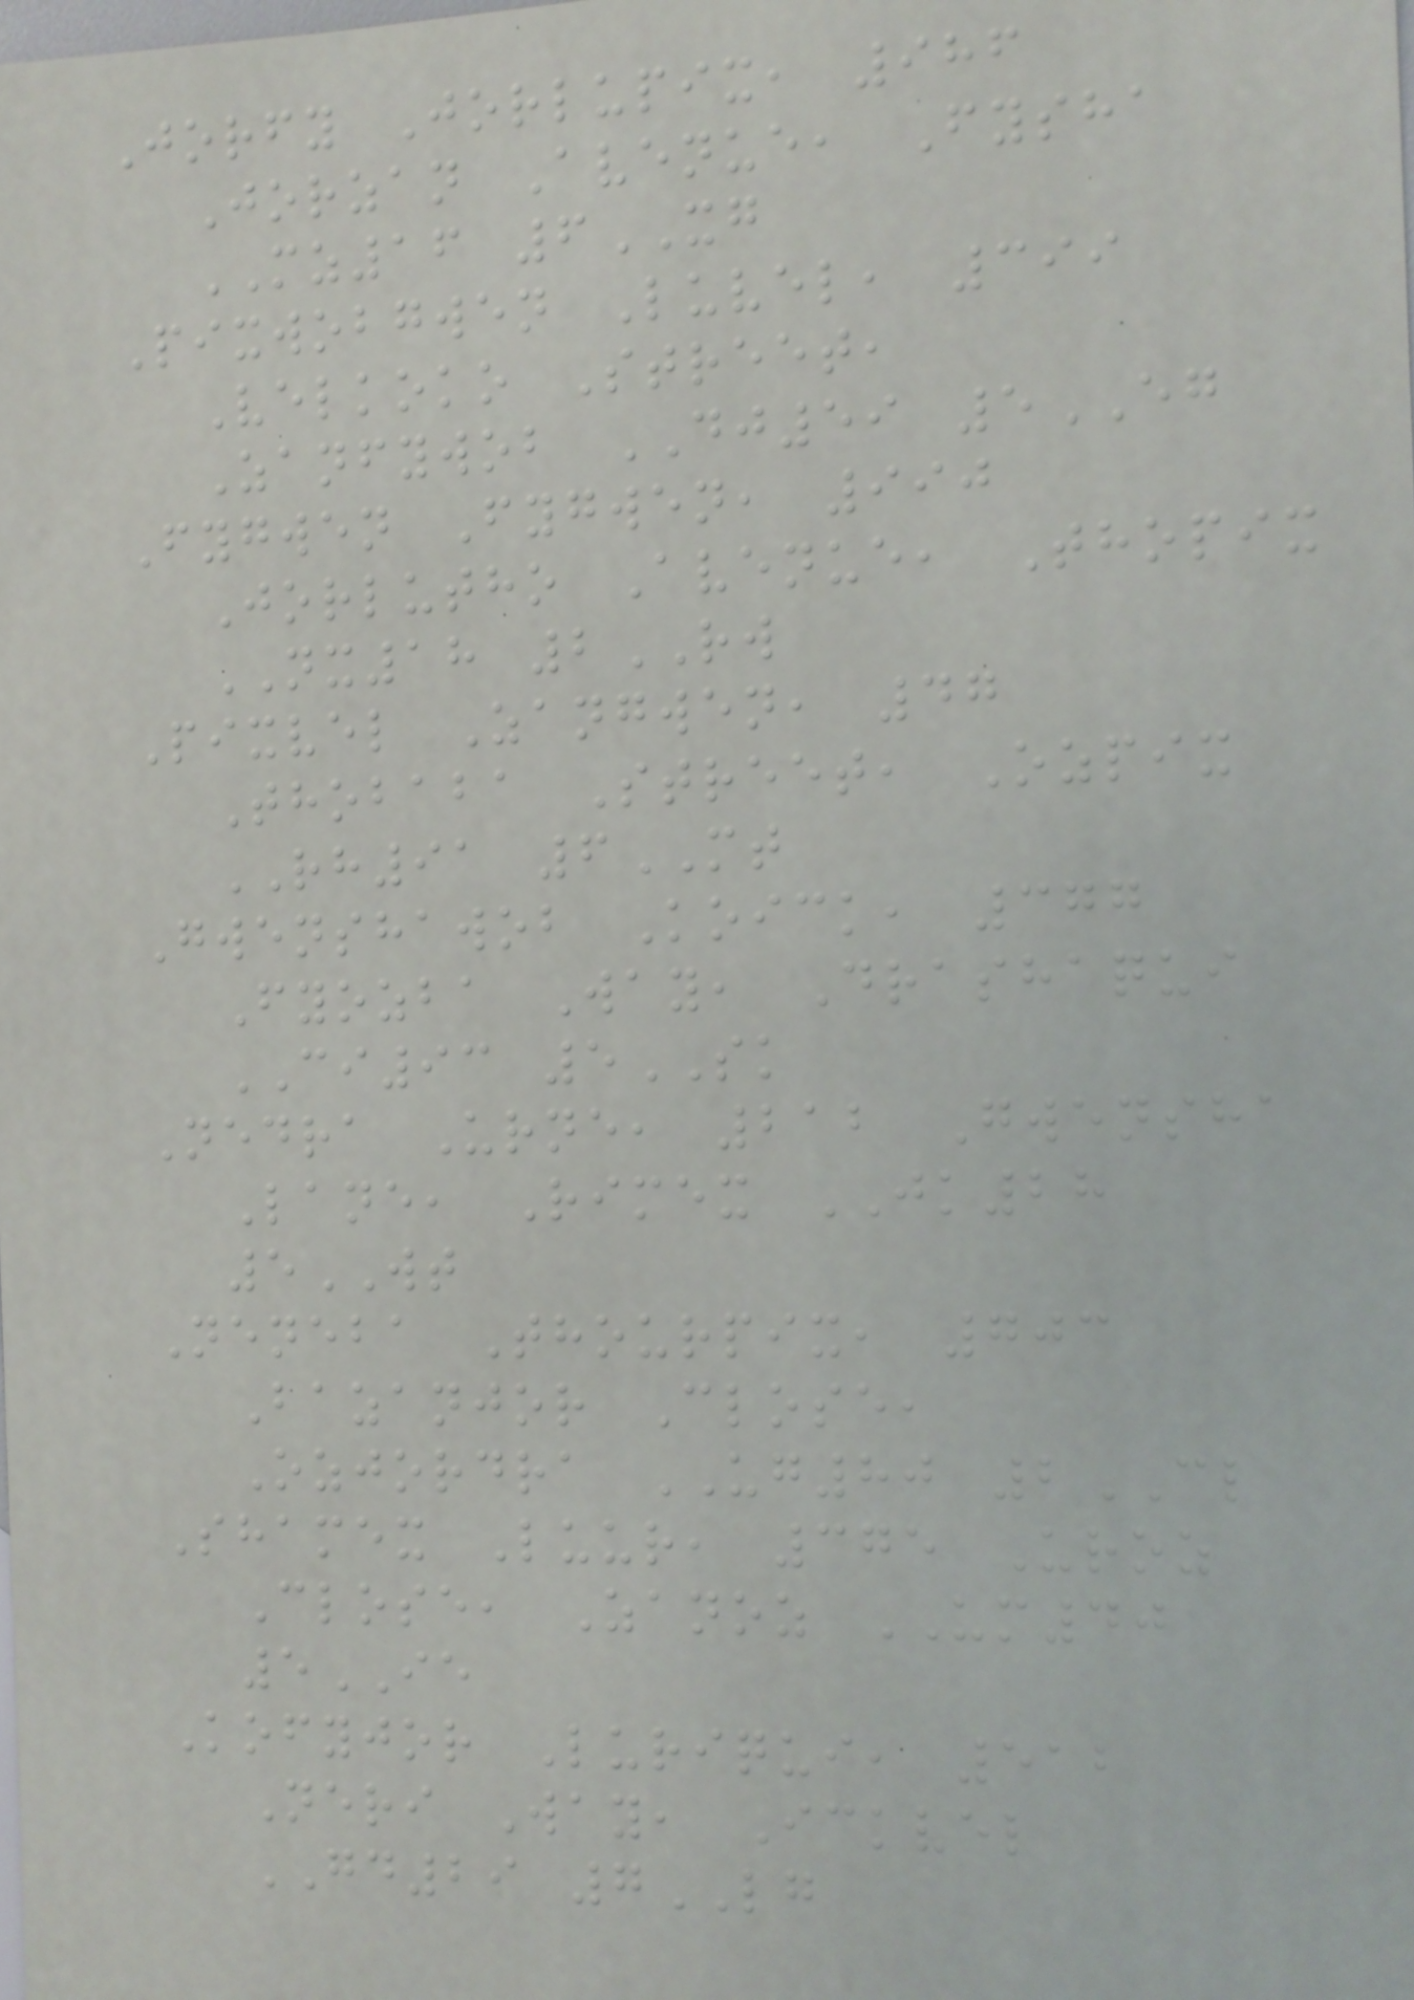Jorfy Jorlupix, 986
Jorzan Avenue, Fysha
MZ16 6XG
Pixwobgwen Luvel, 399
Velkoko Street,
Zanfywob DJ59 5EG
Fygwen Fygwen, 990
Jorlutho Avenue, Thopix
NX18 2RW
Pixvel Zangwen, 47
Thobaba Street, Ozpix
RH91 6MT
Gwenshawob Koick, 377
Fyozba Way, Drashaqui
CI93 5SK
Nedra Urne, 212 Gwensha
Lane, Rimex JK28
5WT
Neneba Thourpix, 703
Bazanjor Close,
Ozjordra UG80 2CL
Shamex Luur, 375 Uroz
Close, Zanoz UM40
5IE
Kofyjor Luriqui, 512
Neri Way, Ickvel
GD29 7LG
